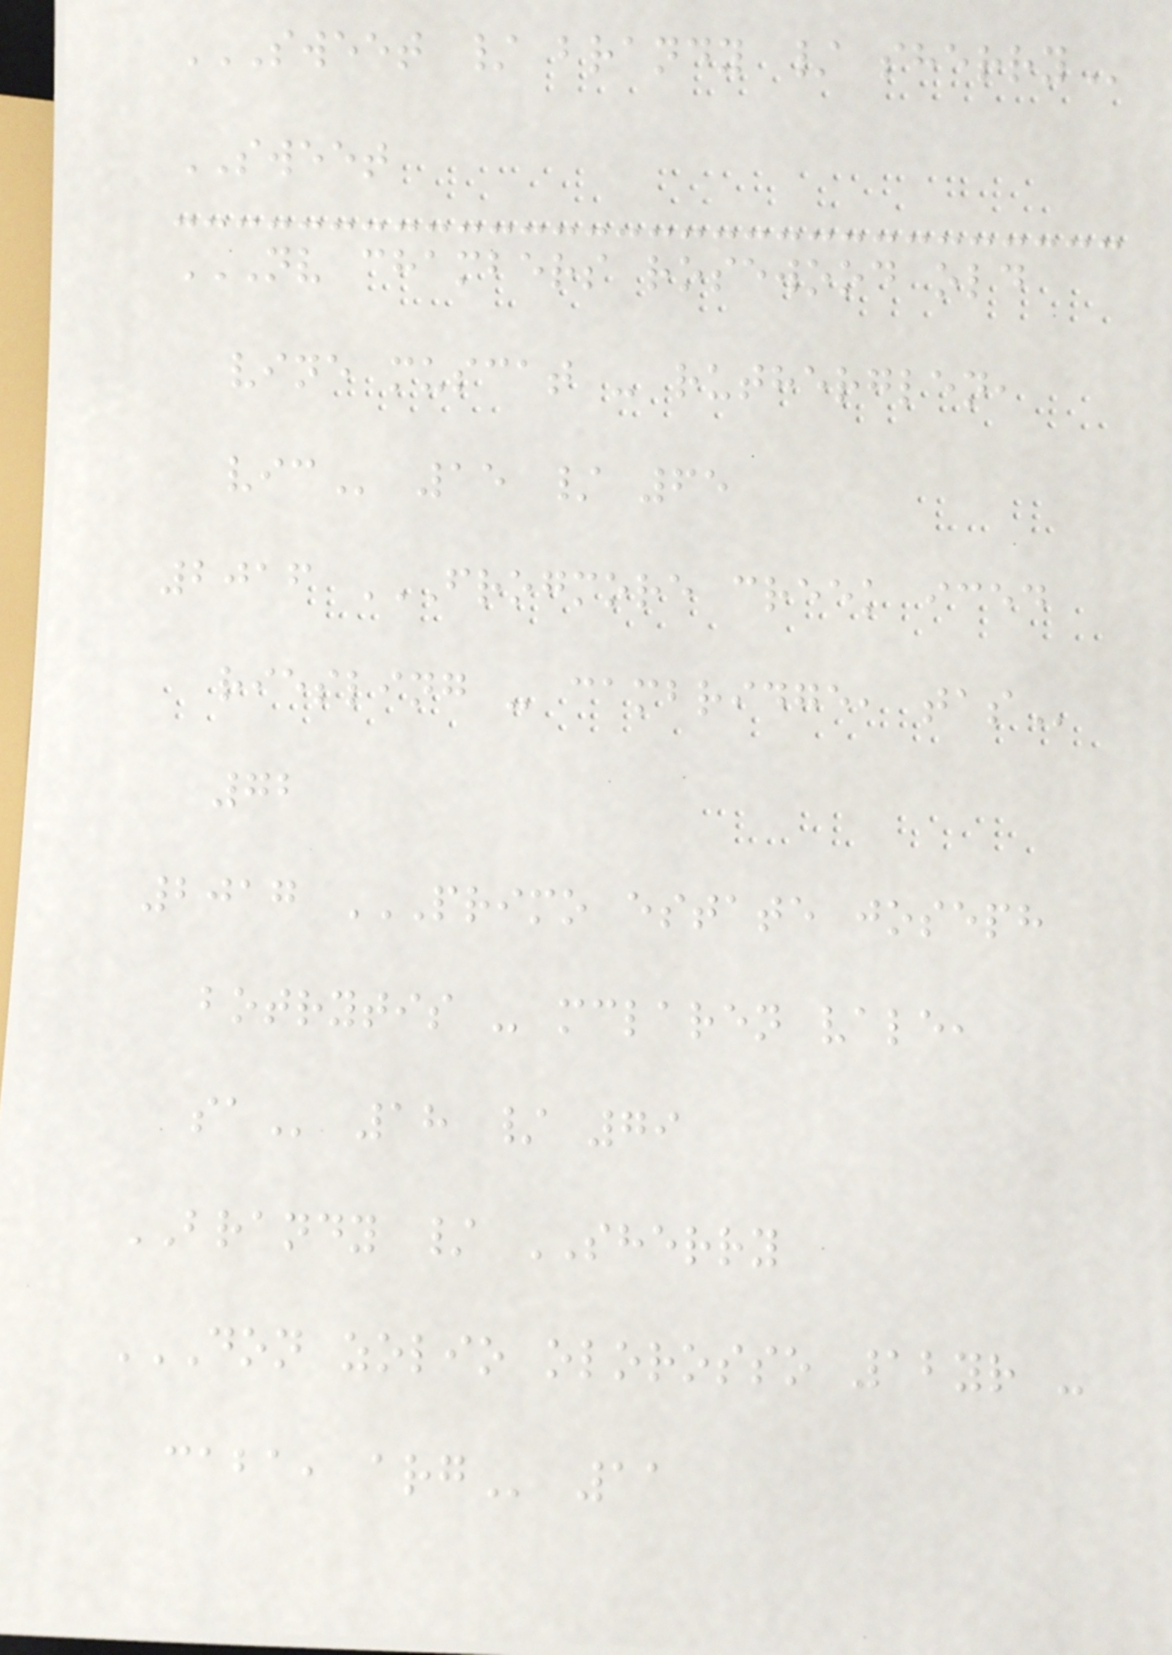SWEET / BRANDY / SHERRY
SWEET
NV CHAMBERS ROSEWOOD OLD
VINE MUSCAT - RUTHERGLEN,
VIC 15 / 65
2016 FROGMORE CREEK ICED
RIESLING - CAMBRIDGE, TAS
72
2017 PRIMO ESTATE JOSEPH
BOTRYTIS - MCLAREN VALE,
SA 18 / 79
BRANDY / SHERRY
DON ZOLIO OLOROSSO 12YR -
CABA, ARG 11
